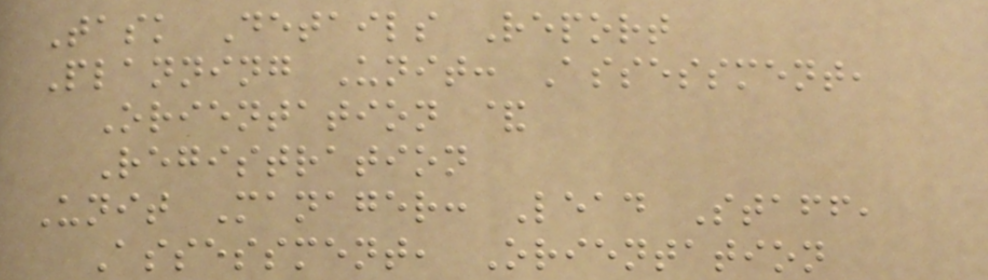Task Details Report
Planning Unit: Assessment,
Orientation &
Registration
Unit Manager: Lead Staff,
Assessment, Orientation
